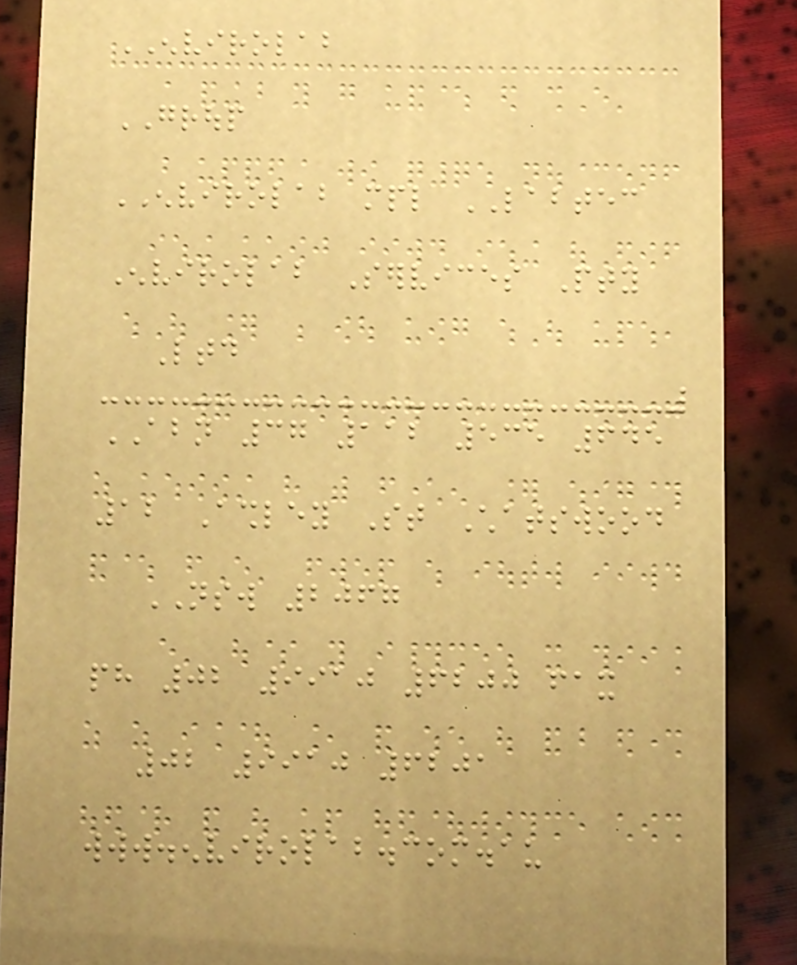ENVIROLAB
GROUP
ENVIROLAB mpl LABTEC
Envirolab Services Pty
Ltd
ABN 37 112 535 645
12 Ashley St Chatswood
NSW 2067
ph 02 9910 6200 fax
02 9910 6201
www.envirolab.com.au
